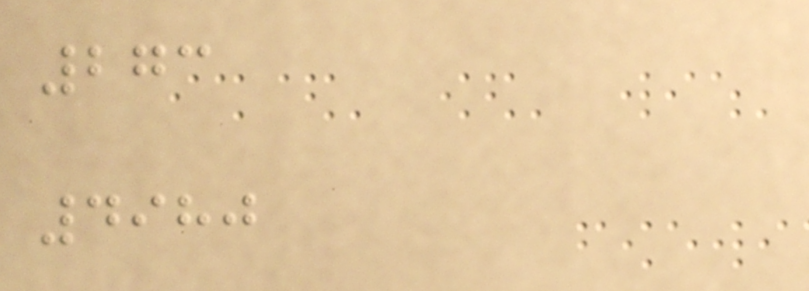273
4980
